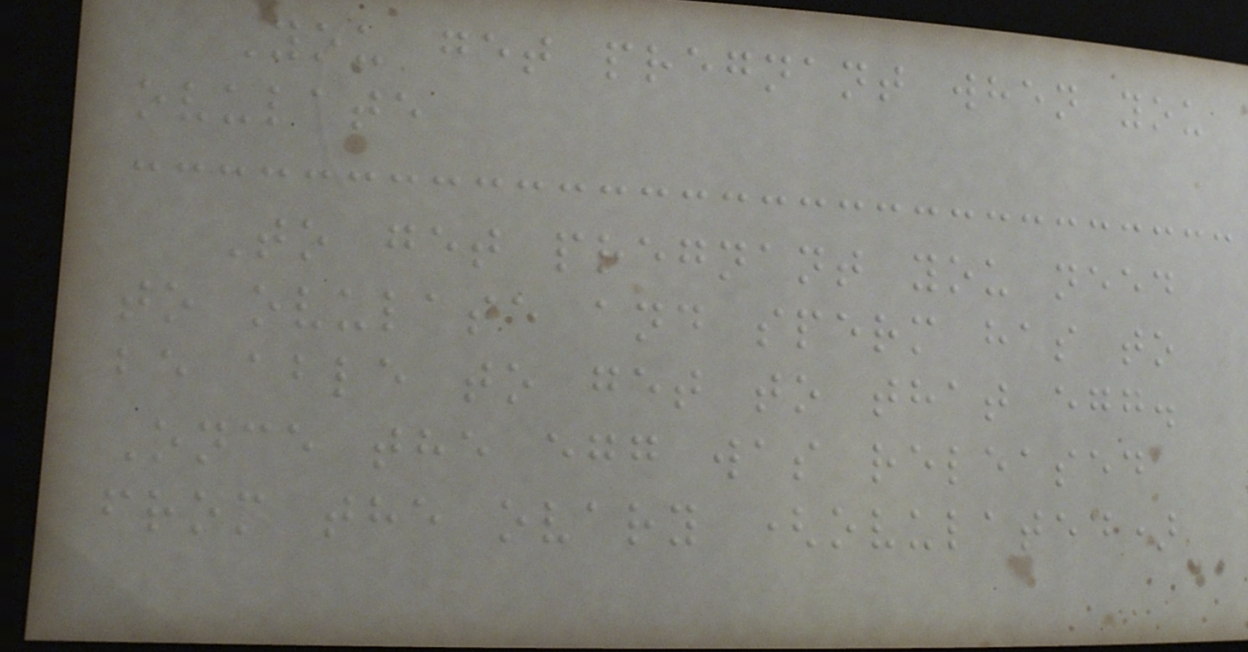You get pregnant when you
ovulate
To get pregnant you need
to ovulate and sperm has to
be able to get to that egg.
Once the egg was released
from the ovary (ovulated)
